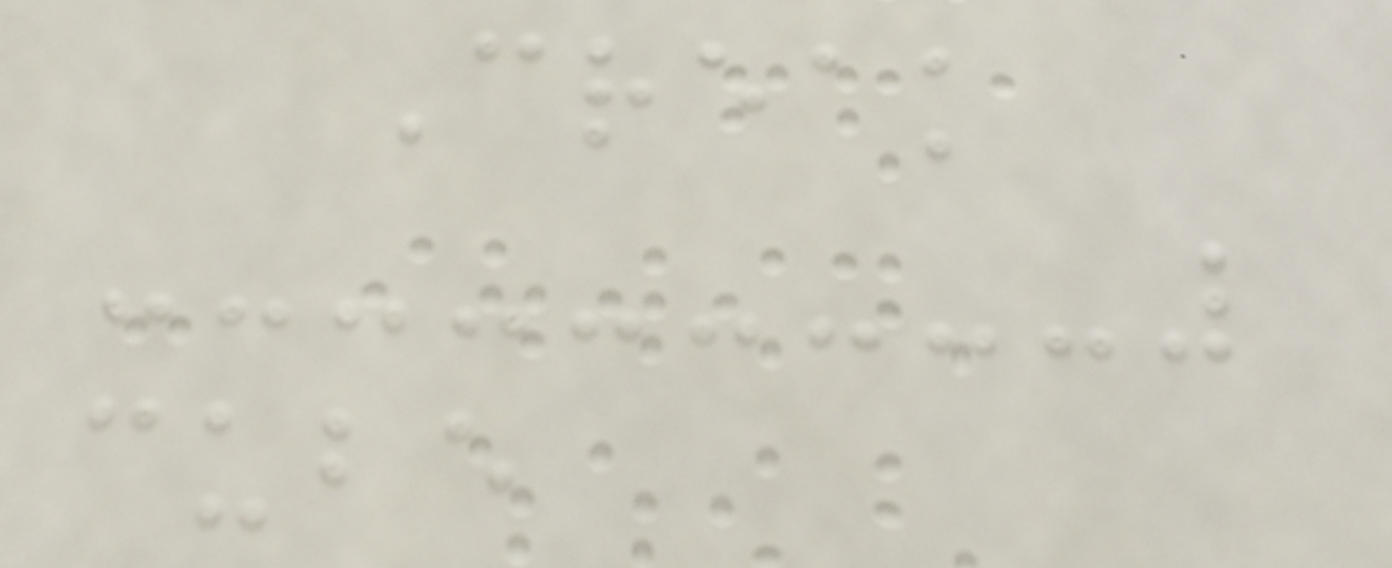Creak
cube
